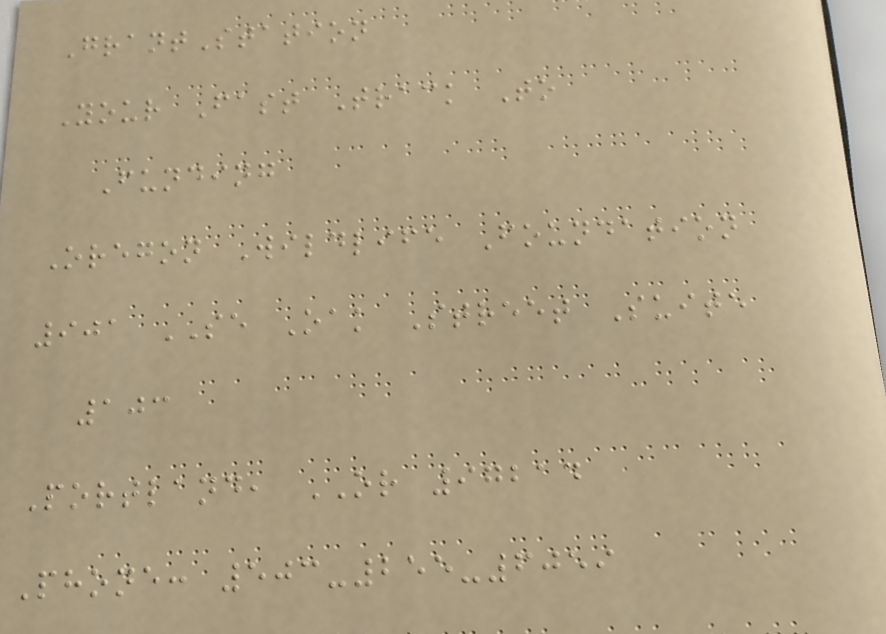GrantStation
Your Fast Track To
Funding
Oregon Wildlife Foundation
901 SE Oak Street Suite
103
Portland, OR 97214
Phone: 503-255-6059
